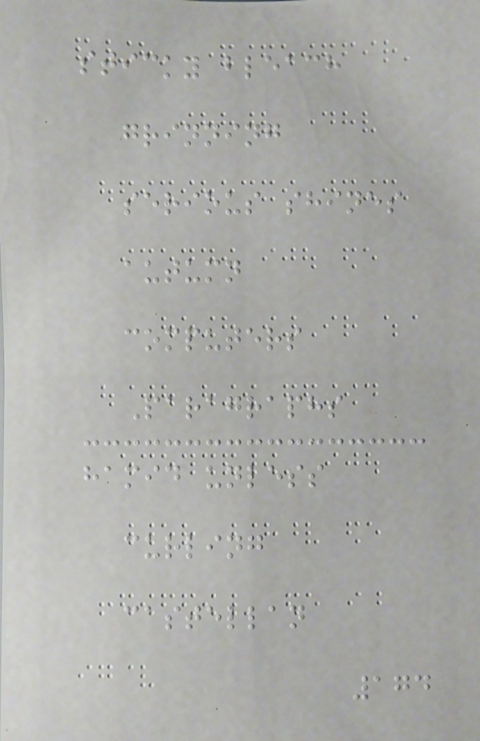sticky bleach
grinning
serious shines
autumn
computers
Paragraphs
hamid unless
curling
castellan
174
